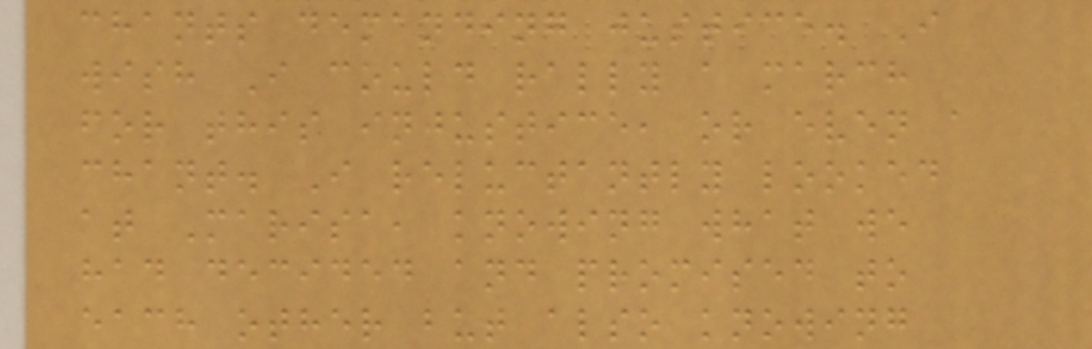chants demanding justice. I
wish I could rally a march
for this injustice, or even a
chant. I reluctantly looked
at Marisa, knowing what we
had decided and promised to
each other but also knowing
